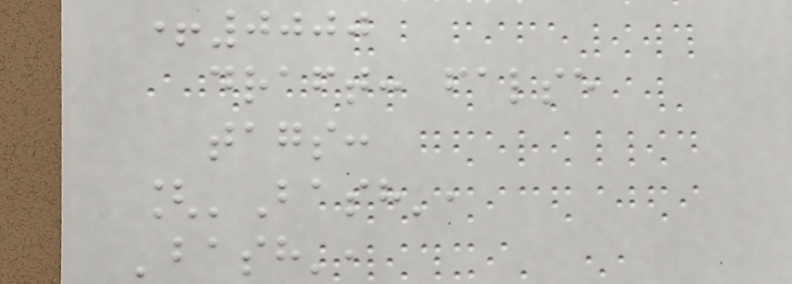+0000
draft: false
tags:
['Bash',
'bash',
